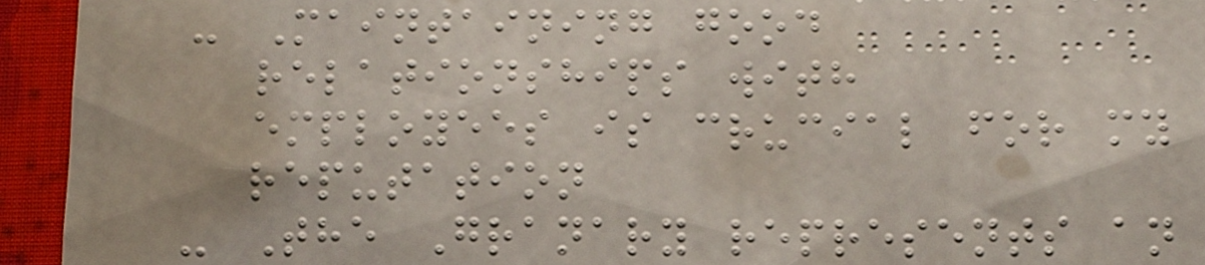- Maintaining good
relationships with
employees is crucial for my
reputation
- The Granary represents an
